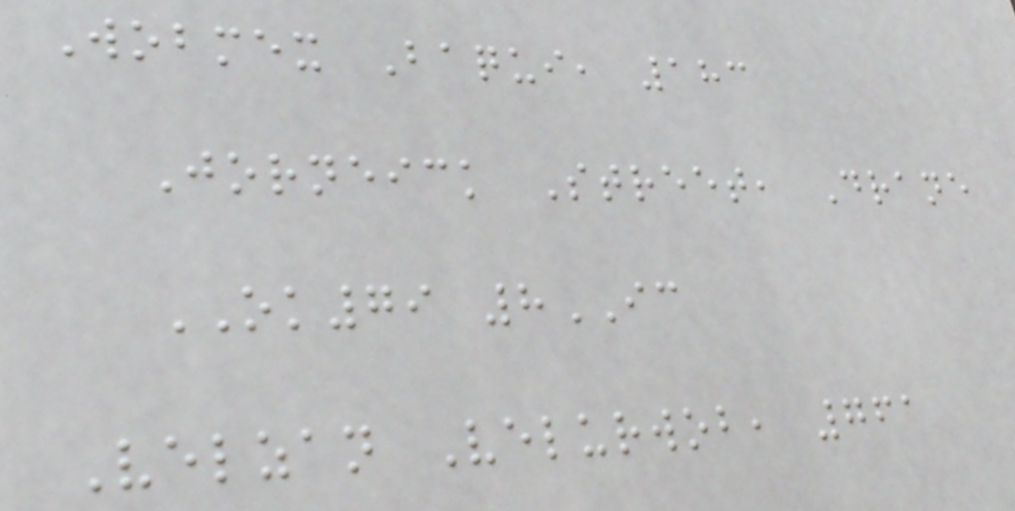Wobmex Baqui, 183
Jorneick Street, Drane
OK79 8IC
Velzan Velurwob, 761
